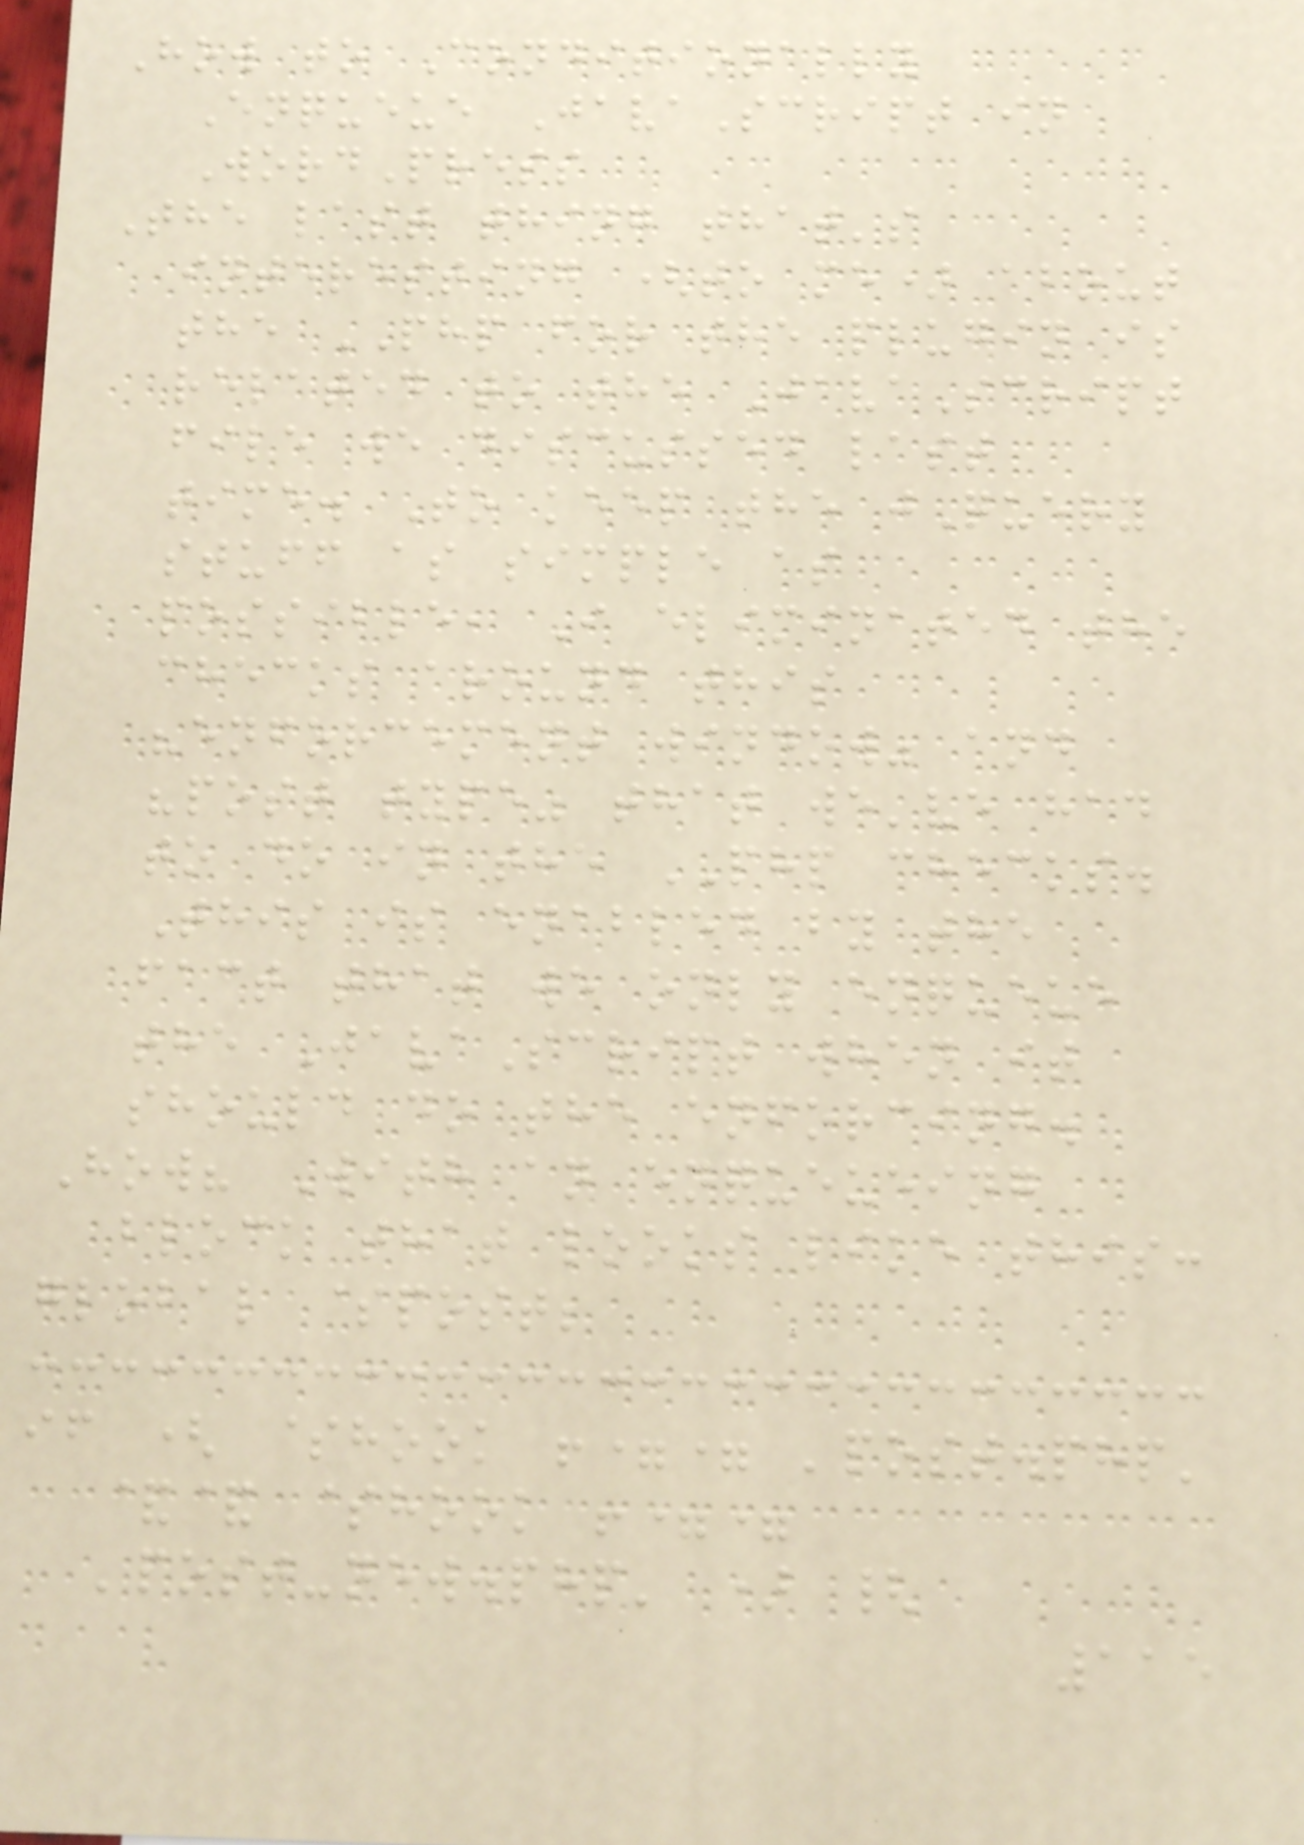How to Conditionally
Enqueue JavaScript in
WordPress
The last thing that's
interesting (to me) about
the PHP for the plugin is
related to the JavaScript
file we discussed last
time. To keep the jQuery
stuff as simple as
possible, I eliminated the
checks around this
"enforcement window" and
"post type" that we've had
to do in the PHP checks.
This is enabled by the
fact that we only enqueue
the JavaScript when it
should do the enforcing.
How? With an enqueueing
block that looks like this:
global $post;
if ( $hook !== 'post.php'
&& $hook !==
'post-new.php' ) {
115
